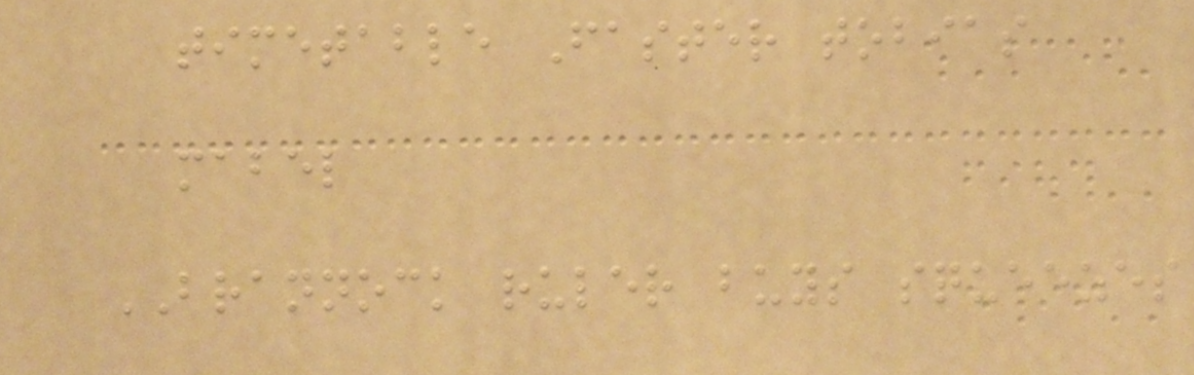timetable Faster tobias
mabel
BRANNOCK ruler buys squeezes
